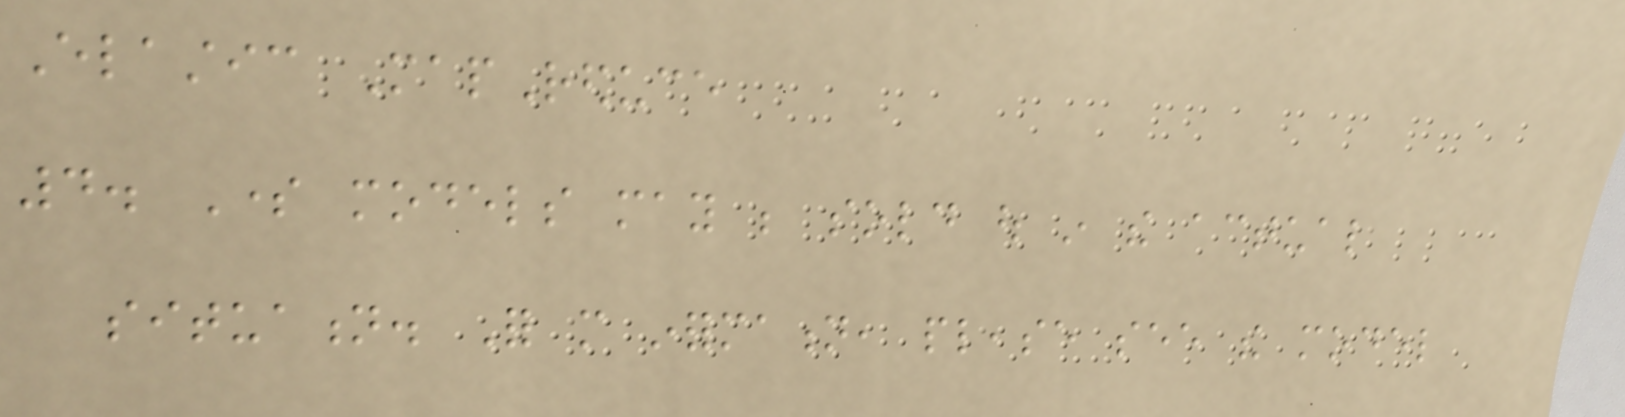Elastic MapReduce
4. Some models may be sold out in the actual
situation. For more information, please see the model
